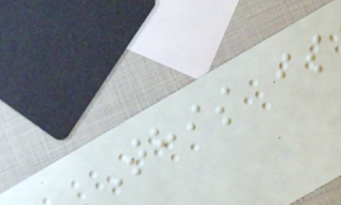This is
